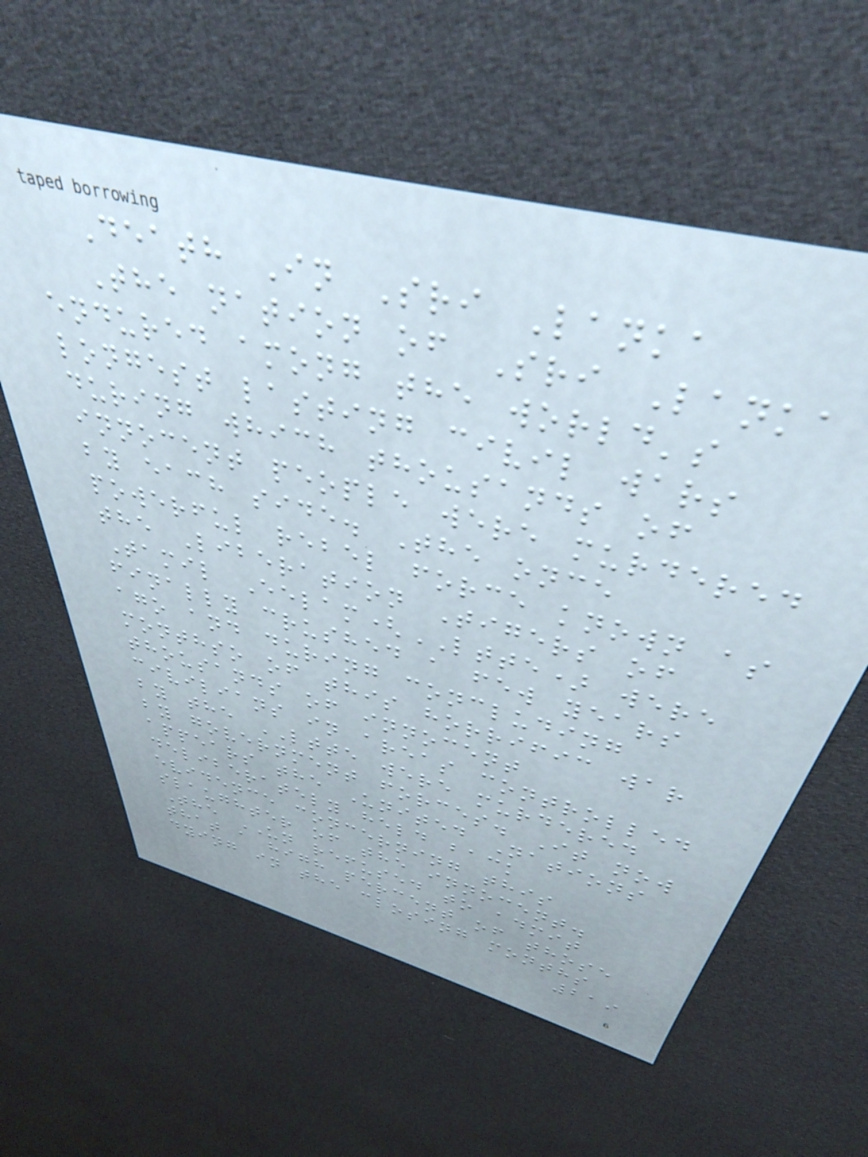Death In Sri Lanka
The nation of Sri Lanka
endured among the world's
longest lasting civil wars
during which thousands of
innocent people were murdered
by each side. The once
powerful rebel force known as
the Liberation Tigers of
Tamil Eelam(LTTE) were
finally crushed a few years
ago and during concluding
monthso of this horrific war
thousands of innocent
civilians in areas controlled
by the LTTE were murdered
by government forces. It now
appears the United Nations
deliberately held back
evidence concerning this
slaughter of the innocent.
The UN refused to admit
that a high percent of those
dying in the closing months
219
